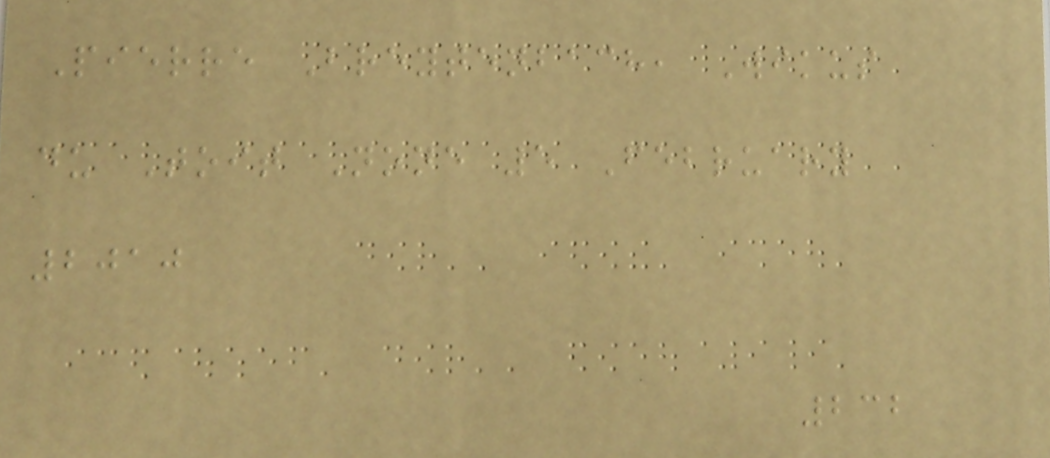Pierre Breytenbach, Wikus
du Toit None 5 February
2010
232
